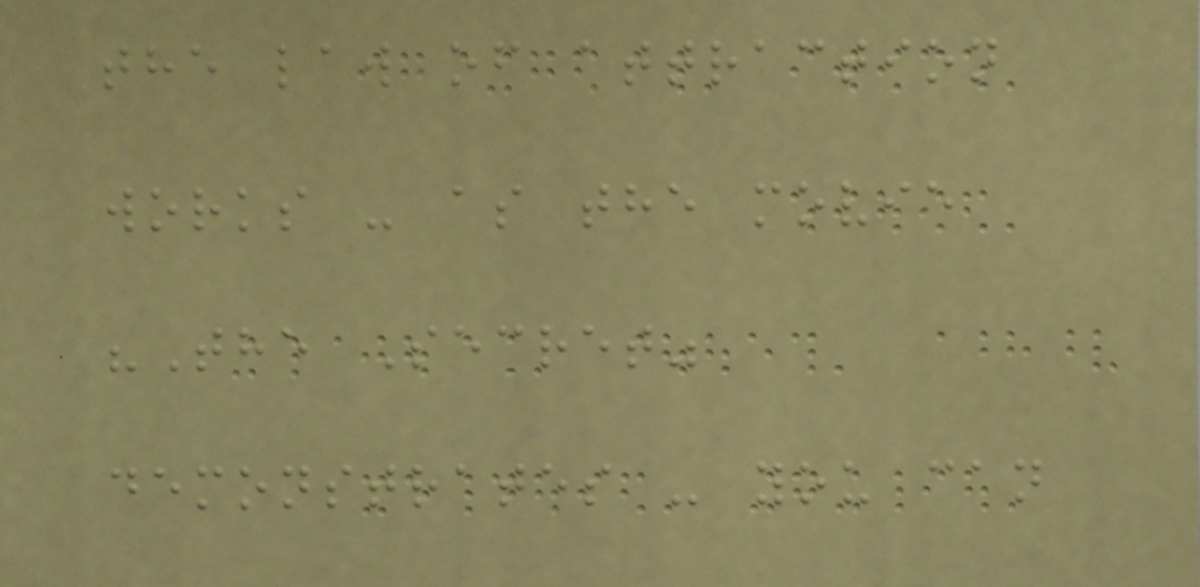the law of attraction
works - as the movie
"The Secret"
demonstrates - you can
